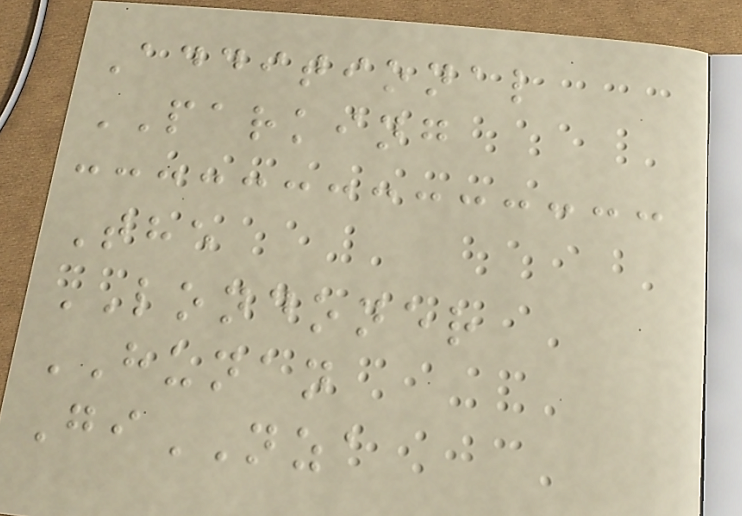Additional
PARKING
The
LONDONER
HUNAN
GiNZA
